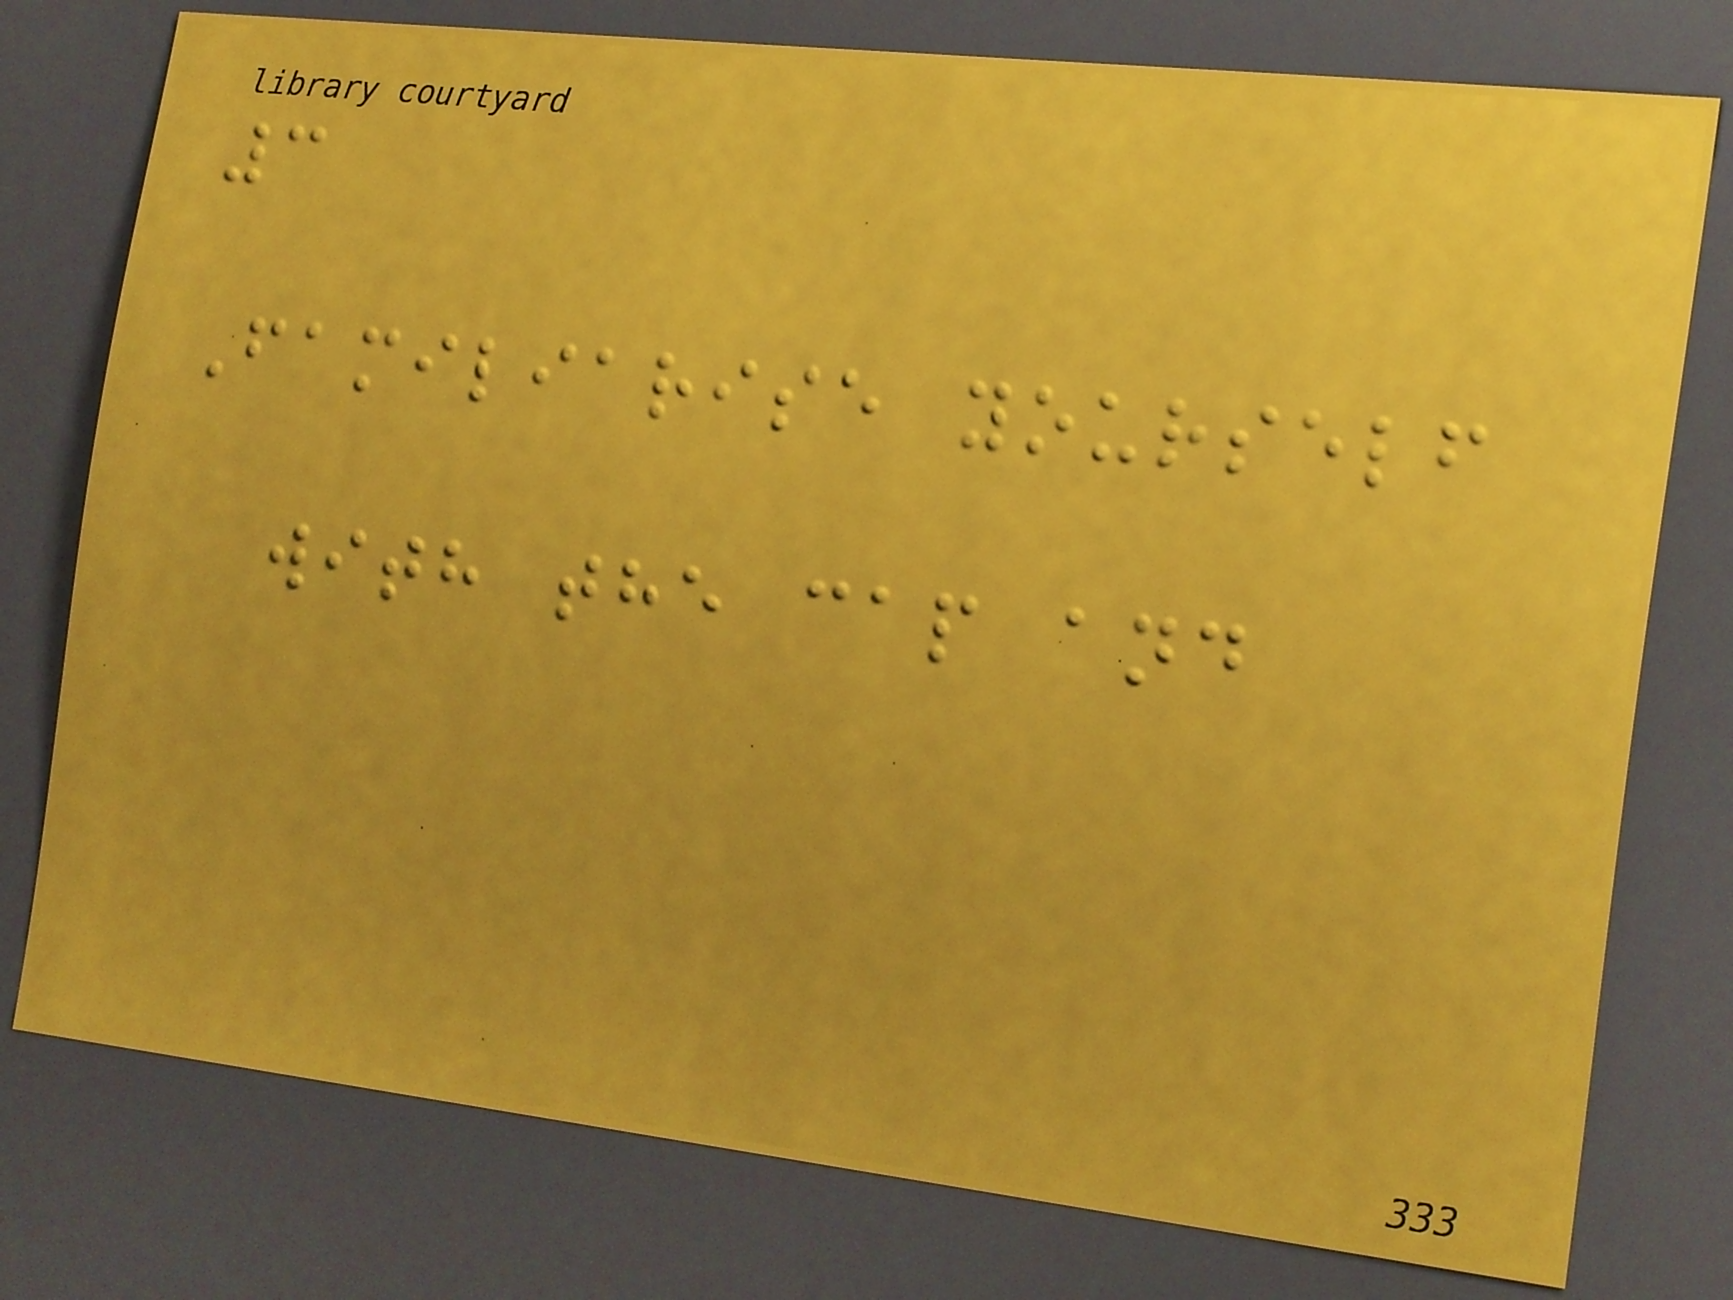3
Familiarise yourself
with the cap and
